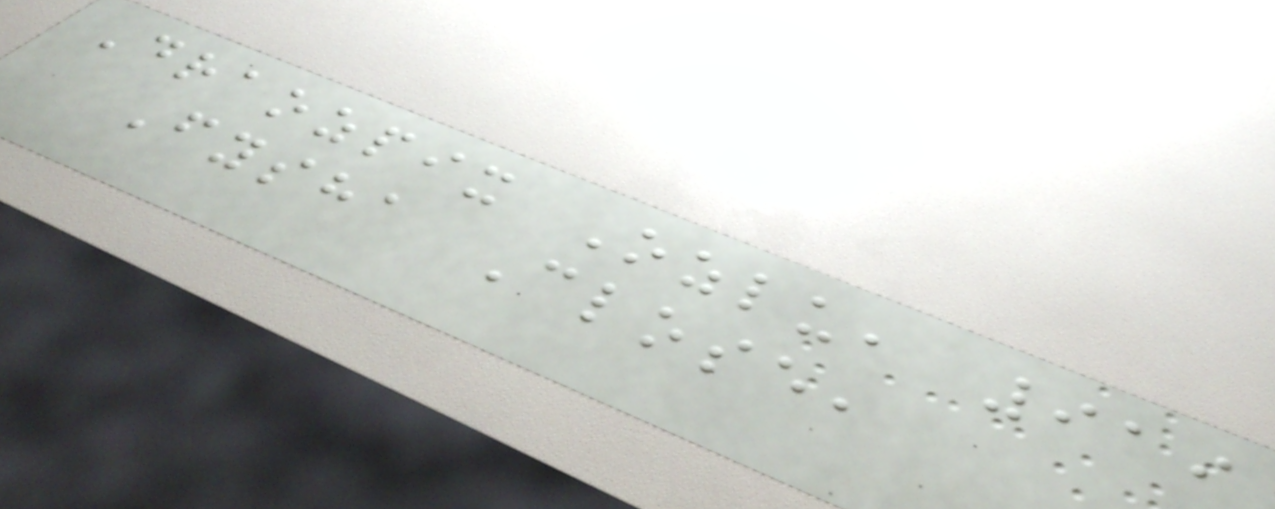Draozpix Ozlu, 919
Fysha Close,
